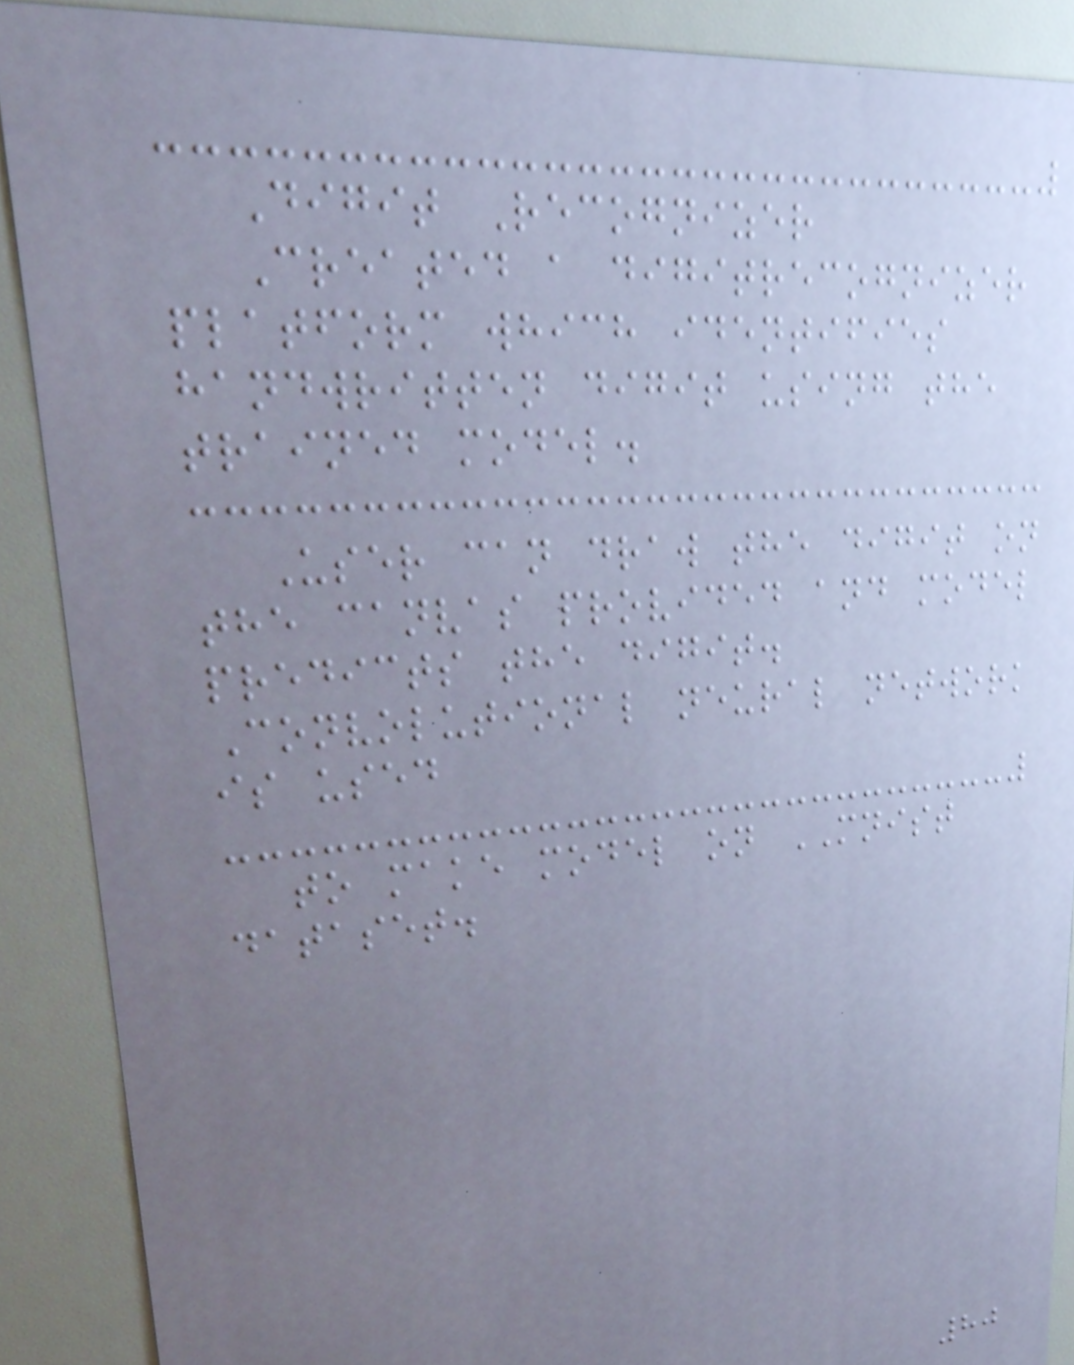Digit Recognizer
Created a digitrecognizer
platform which identifies
handwritten digit using the
trained model.
User can draw the digit on
the canvas provided and model
predicts the digit.
Convolutional neural network
is used
to make model on MNIST
dataset.
80
